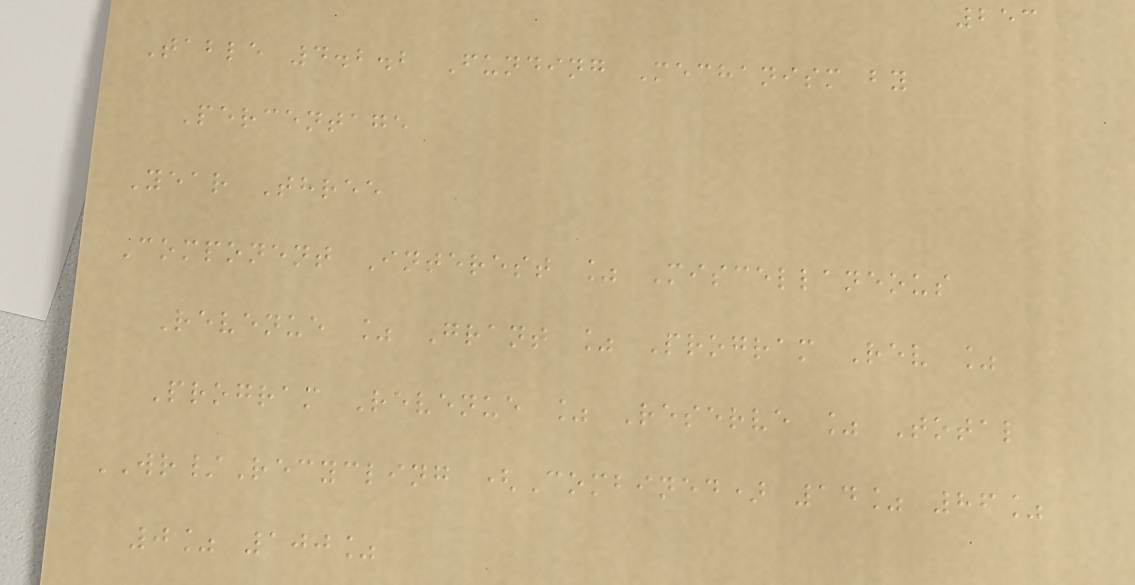253
Table 4.2.2 Funding Mechanism by
Percentage
Year Three
Component Interest % Miscellaneous
Revenue % Grant % Program Rev %
Program Revenue % Reserve % Total
WR/Recycling (Combined) 14% 86%
0% 100%
